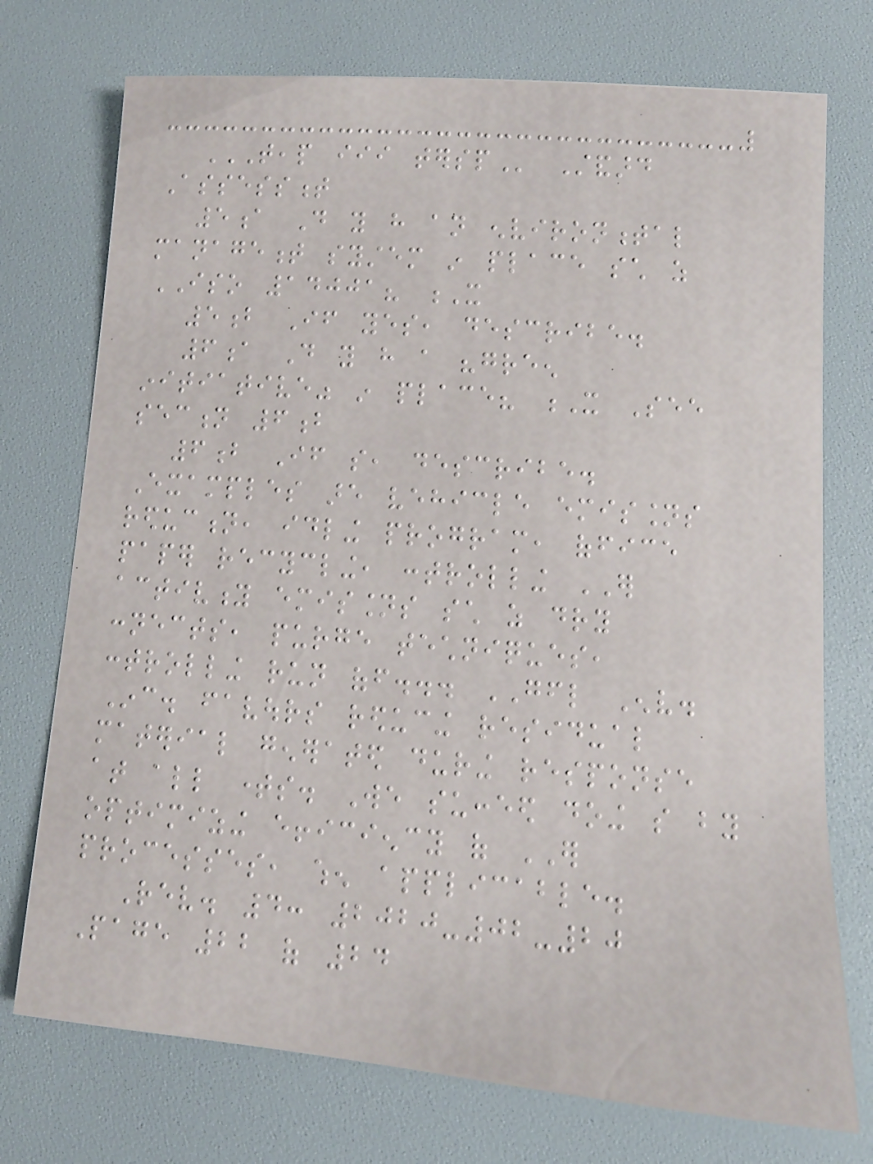TEAP III TERSP Standard
Assessment
5a Do you have an environmental
management system in place such as
ISO 14001? X
5b If yes, describe.
6a Do you have a "green
initiative" in place? X See
section 6b
6b If so, describe.
Examples are vehicle emissions
reduction, idling program, office
paper recycling, controlling ER
activity emissions such as dry
connects, purge techniques,
controlling run off... GFL Env.
Inc. favours reducing residual
material generated during response
at all times. We succeed doing so by
optimizing efficiency of ER
processes, when applicable.
Rev. 4: 2020-02-20
Page 22 of 24
